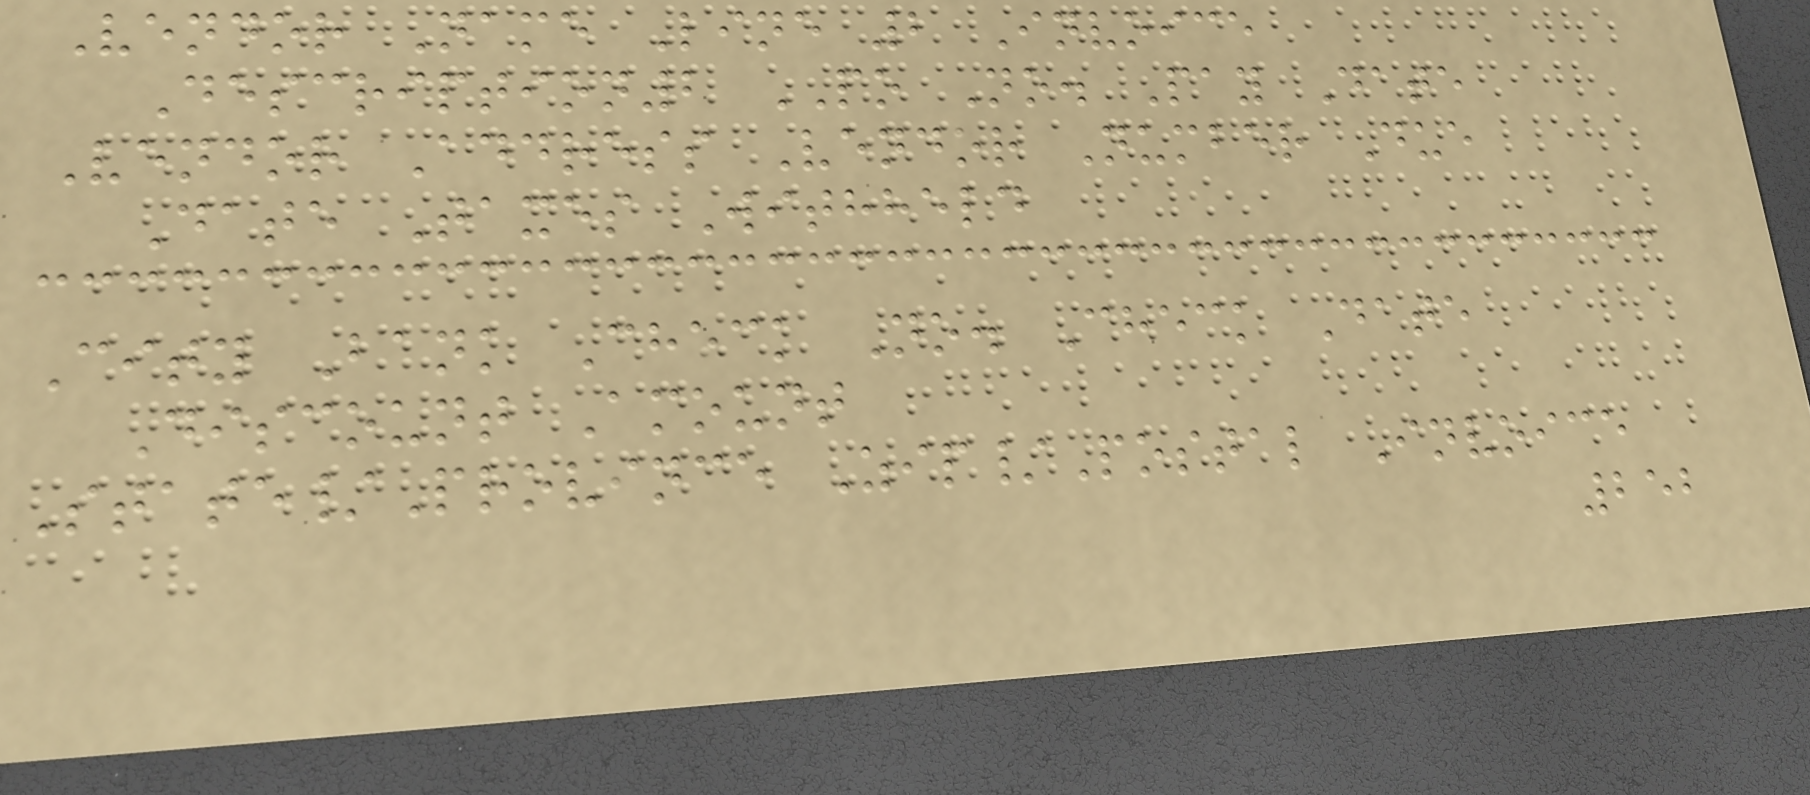Vendor Name Line 2 Invoice
Description2 PO No. Pay Date
Vendor Address Vendor Number Due
Date Taxes Withheld
City Bank Check No. Check Date
Discount Amount
State/Province Zip/Postal Invoice
252
